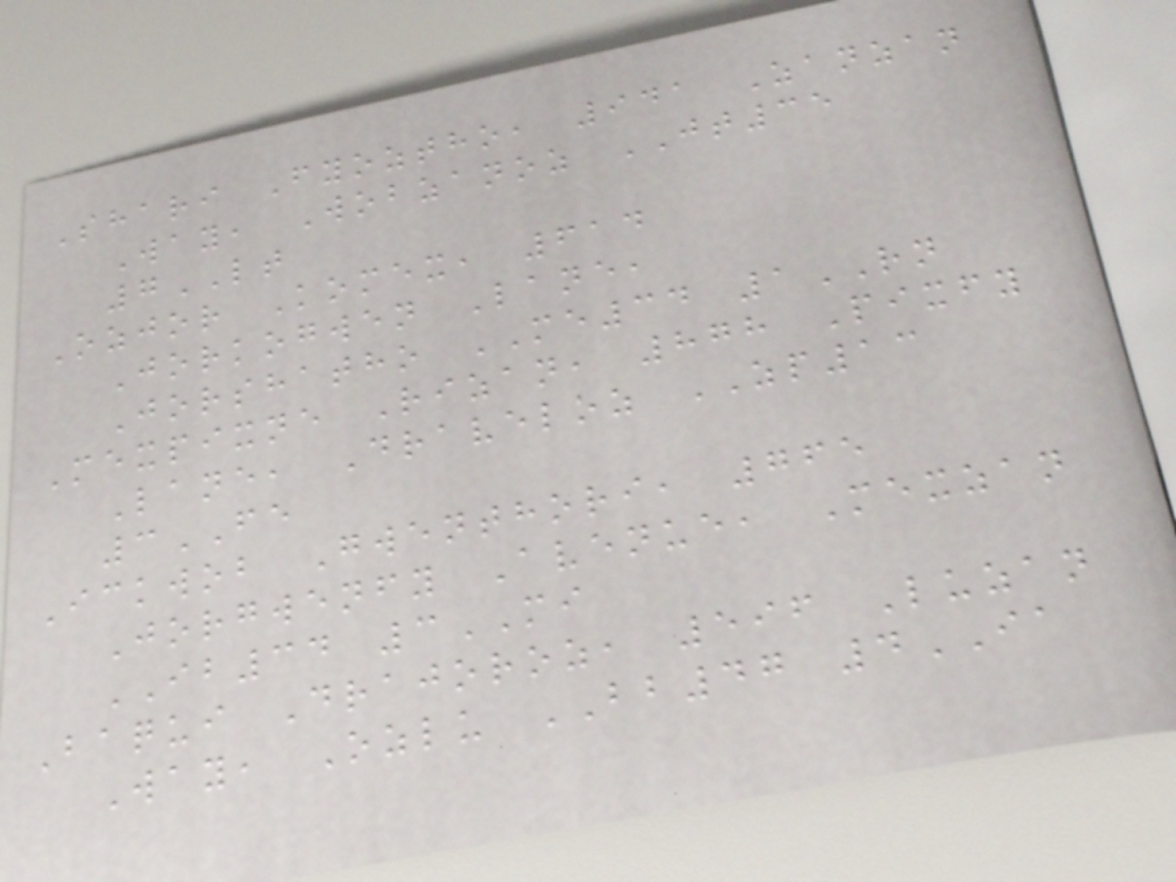Shari Fyoztho, 941 Zanzan
Way, Wobzanoz JT35
7LT
Ozjor Komex, 614
Jorkogwen Lane,
Jorshatho ME34 1RN
Mexpixne Rizan, 878 Pixfy
Lane, Draveloz ZP13
3FE
Ickwob Gwenthori, 765
Jorgwenfy Avenue, Mexzan
IB34 3MI
Baqui Drajoroz, 596 Luzan
Way, Ozlu BB47 4IA
